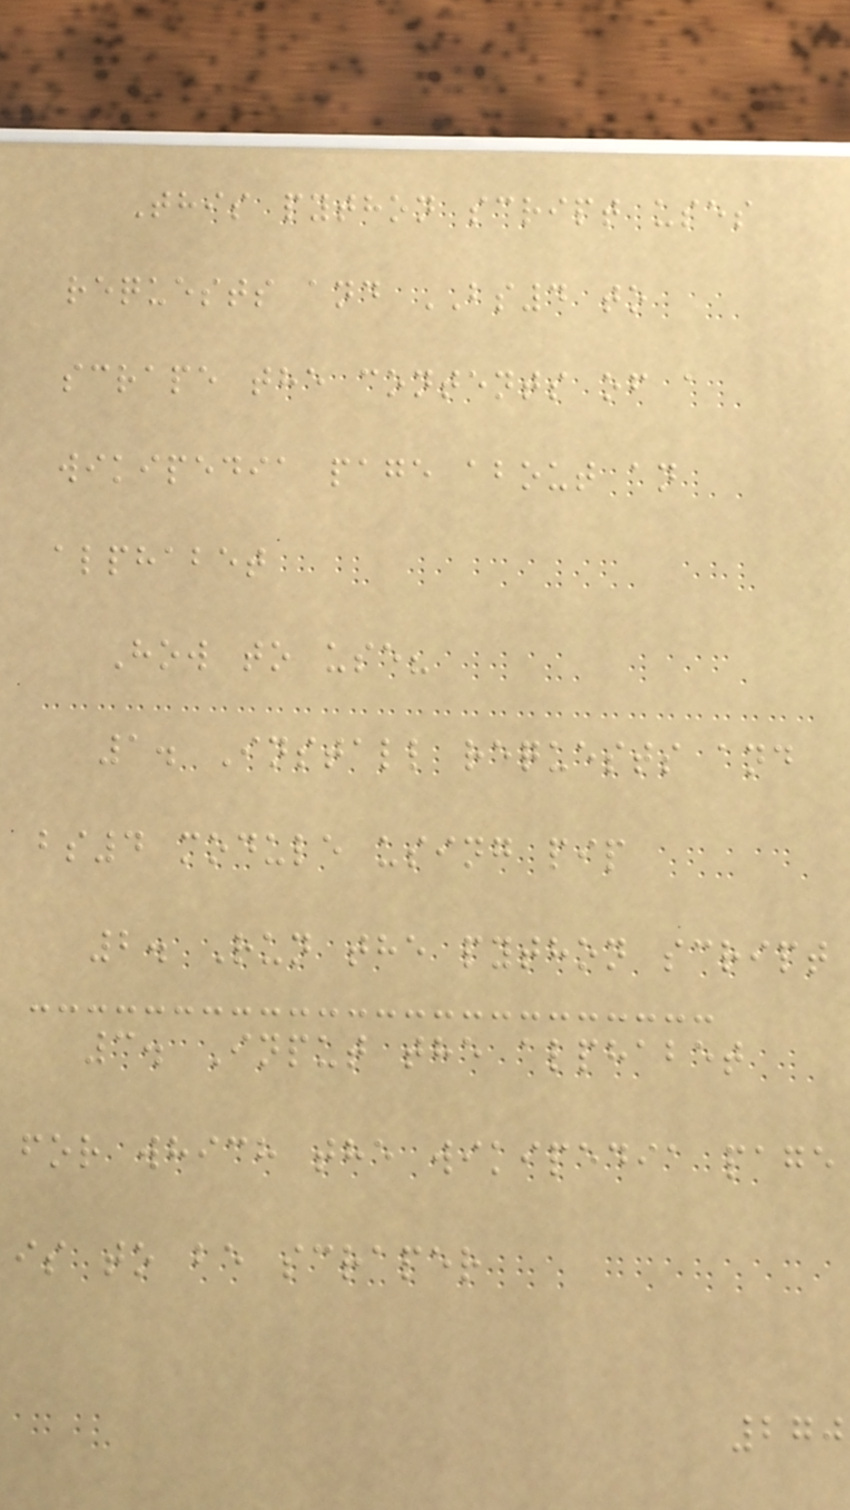This python script uses
requests and BS4 to
scrape the contents of a
wikipedia page about an
alphabet
How to use?
1. Install requests and
bs4 module using pip
2. Run the python script
3. Input the alphabet
for which the wikipedia page
is to be scraper
270
